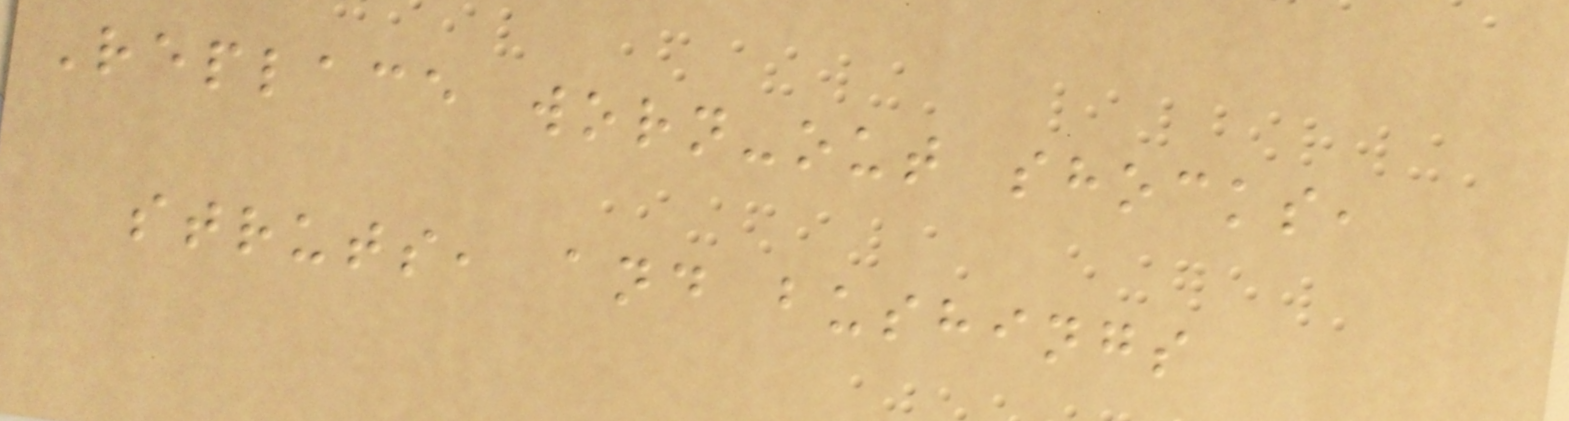Replace worn-out shocks,
struts, and bushings
